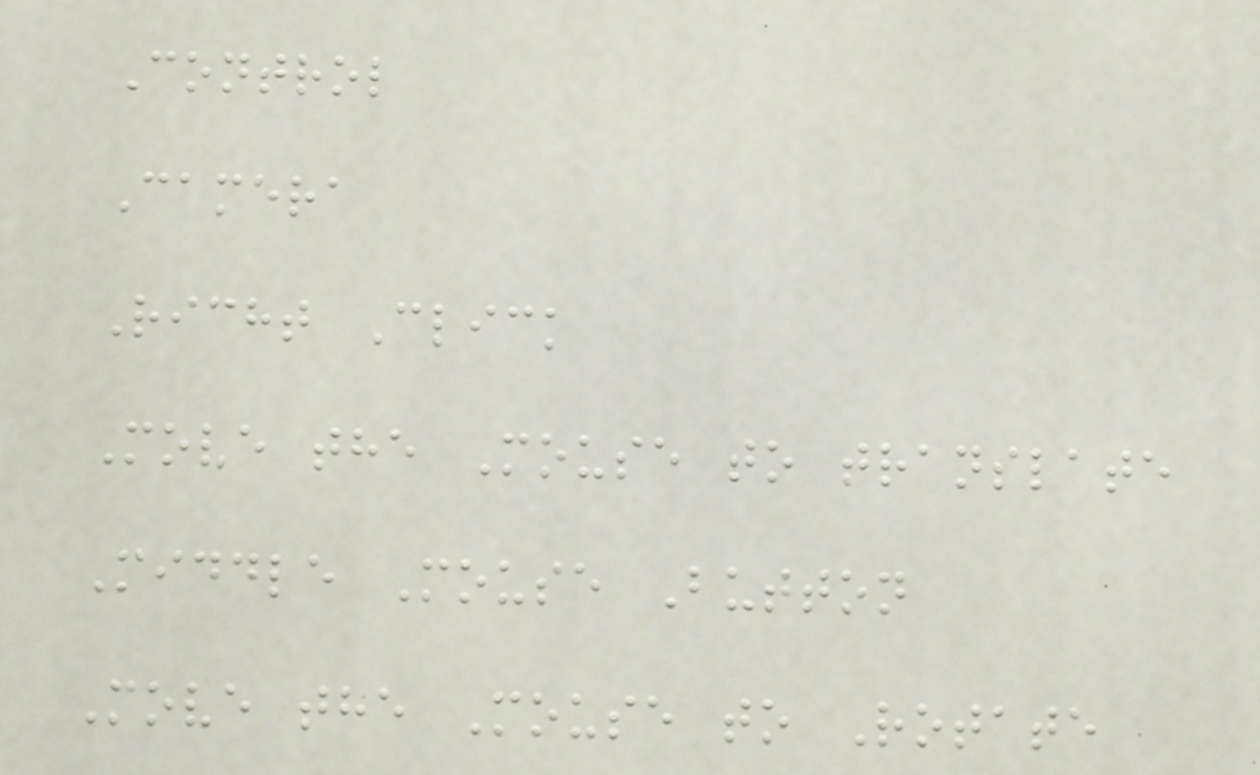Control
Camera
Richt Click
Move the Mouse to translate
Middle Mouse Button
Move the Mouse to Rotate
